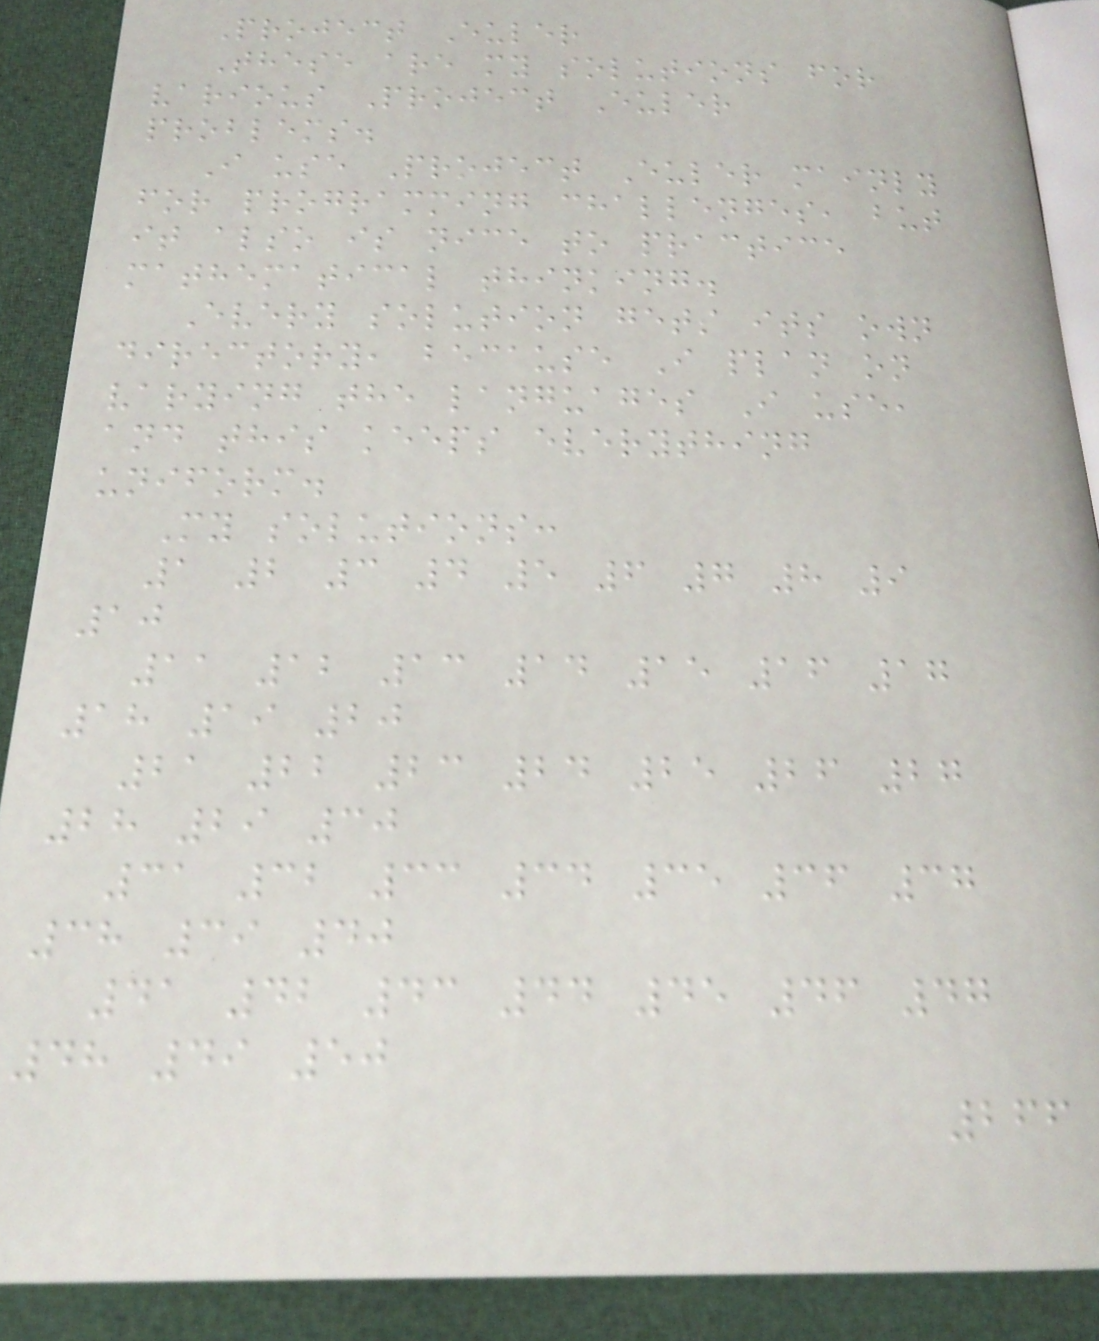Project Euler
These are my solutions for
various Project Euler
problems.
I use Project Euler mainly
for programming challenges, but
it also is nice to practice
mathematical thinking.
Every solution gets its own
directory, because I plan on
varying the languages I use,
and this keeps everything
uniform.
My solutions:
1 2 3 4 5 6 7 8 9
10
11 12 13 14 15 16 17
18 19 20
21 22 23 24 25 26 27
28 29 30
31 32 33 34 35 36 37
38 39 40
41 42 43 44 45 46 47
48 49 50
266
